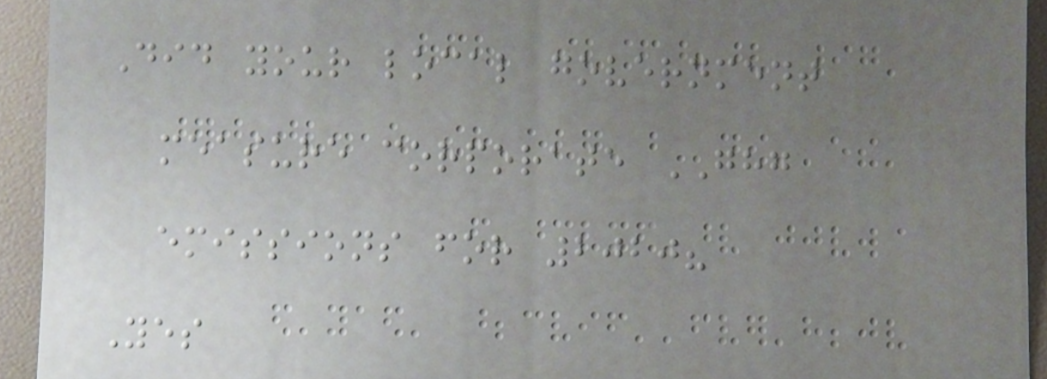Did your local government
measure corporate GHG
emissions for 2020?
Yes
